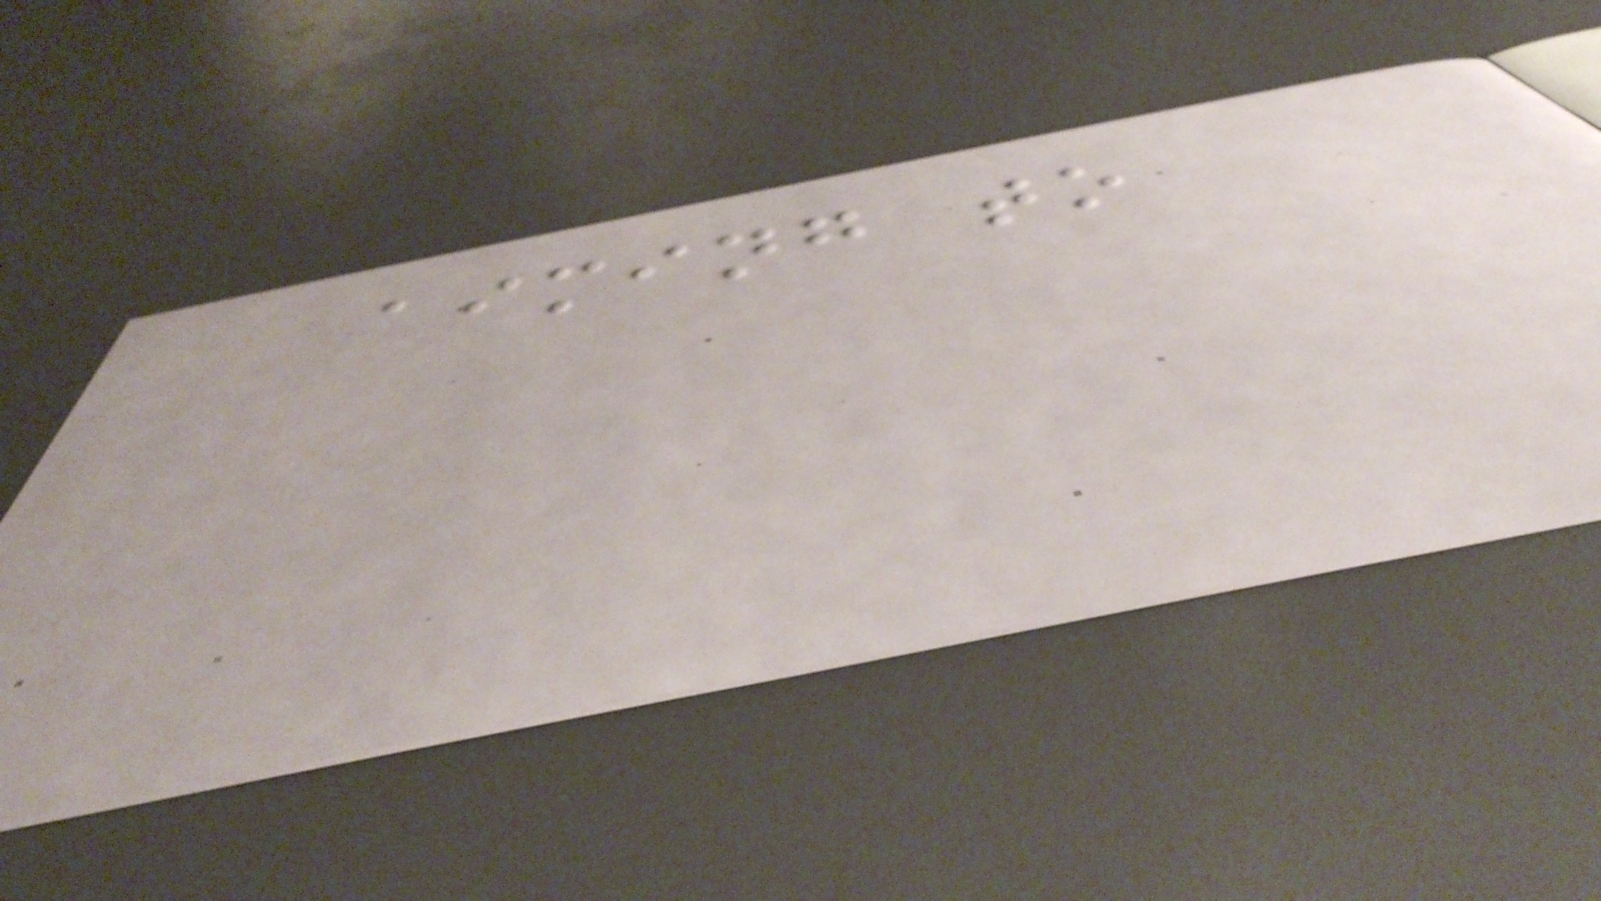aiming to
